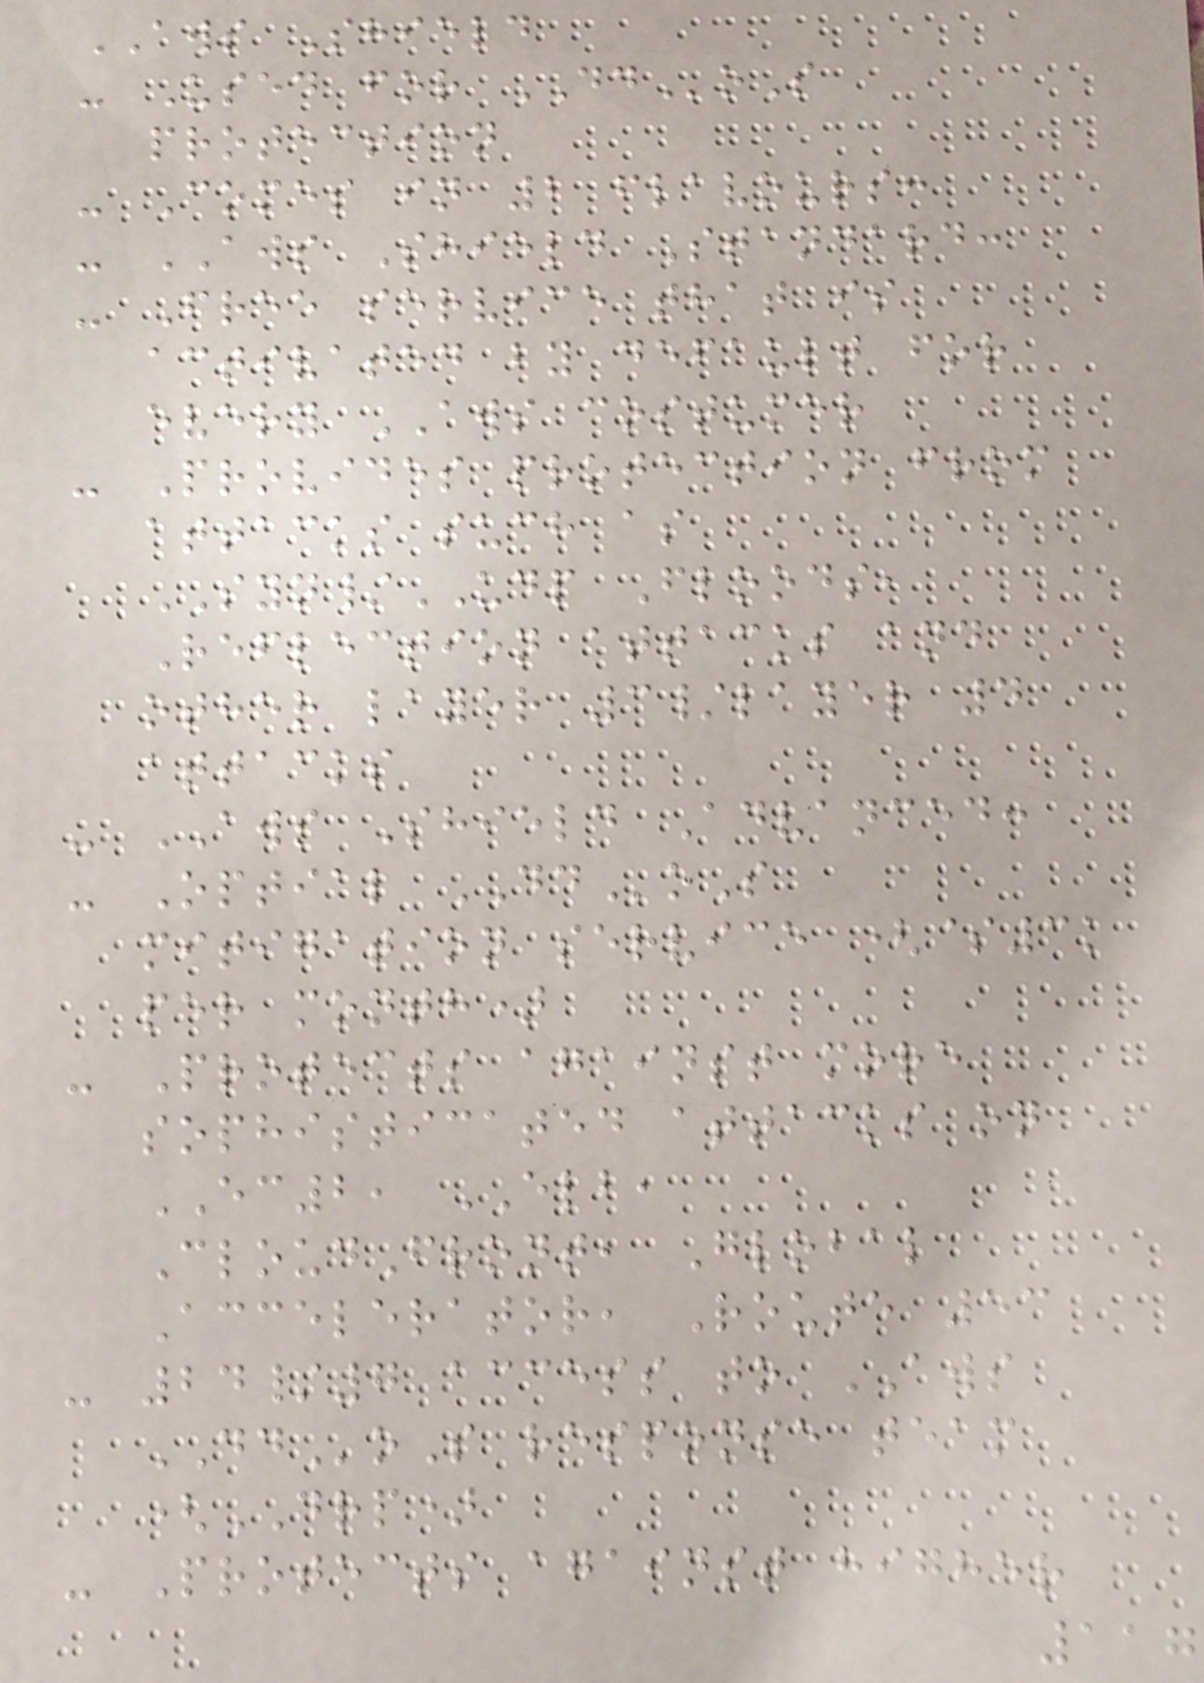AWS Shield
- Used for DDoS
protection
- Comes in 2 flavours:
- AWS Shield Standard:
- Free service that is
activated by default for
every AWS costumer
- Provides protection from
attacks such as
SYN/UDP Floods,
Reflection attacks and
other layer 3/layer 4
attacks
- AWS Shield Advanced:
- Optial DDoS
mitigation service ($3k
per month)
- Protects against more
sophisticated attacks on
EC2, ELB,
CloudFront, Global
Accelerator, Route 53
- 24/7 access to AWS
DDoS response team
(DRP)
- Protects against higher
117
